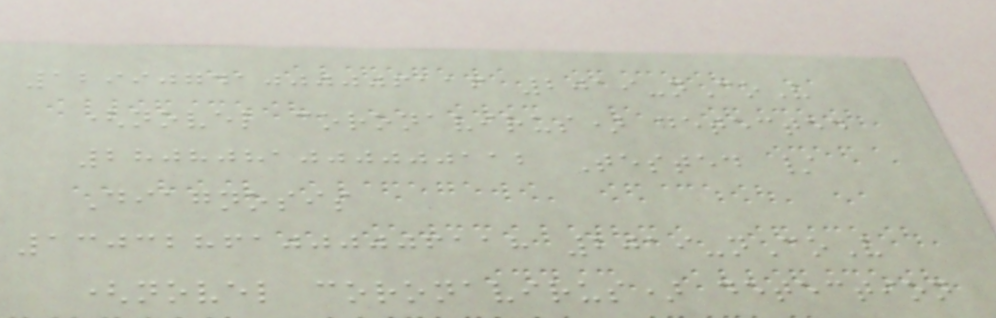12990741000006116 2019-nCoV
(novel coronavirus) detected
2808081000000112 Tested /
Diagnosis
13032861000006118 2019-nCoV
(novel coronavirus) detection
